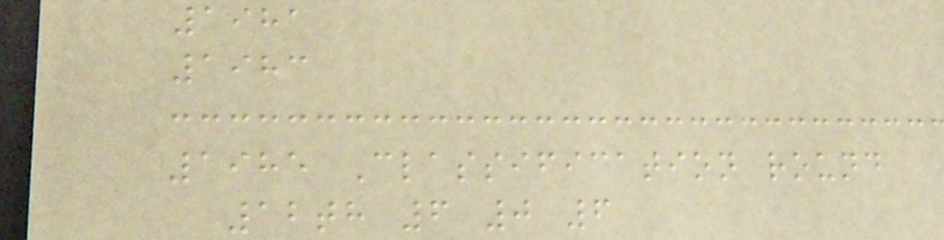1981
1983
1985 Classification round
12th 6 0 6
